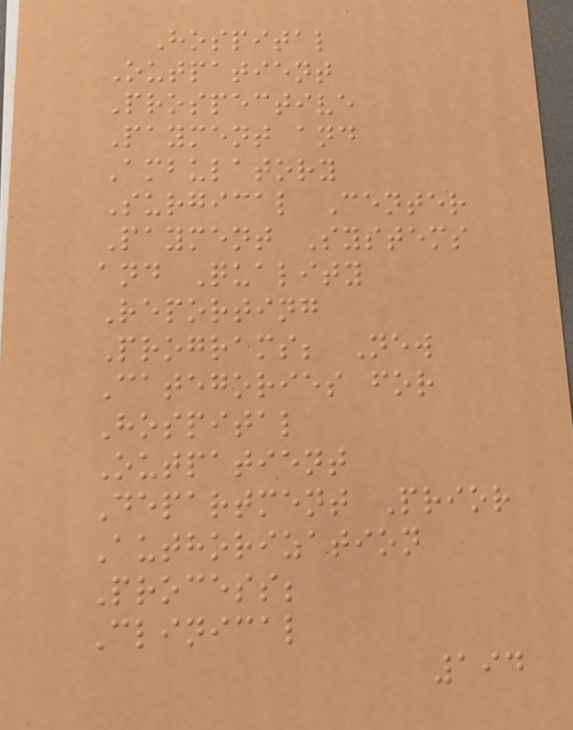Hospital
Outpatient
Prospective
Payment and
Ambulatory
Surgical Center
Payment Systems
and Quality
Reporting
Programs; New
Categories for
Hospital
Outpatient
Department Prior
Authorization
Process;
Clinical
194
